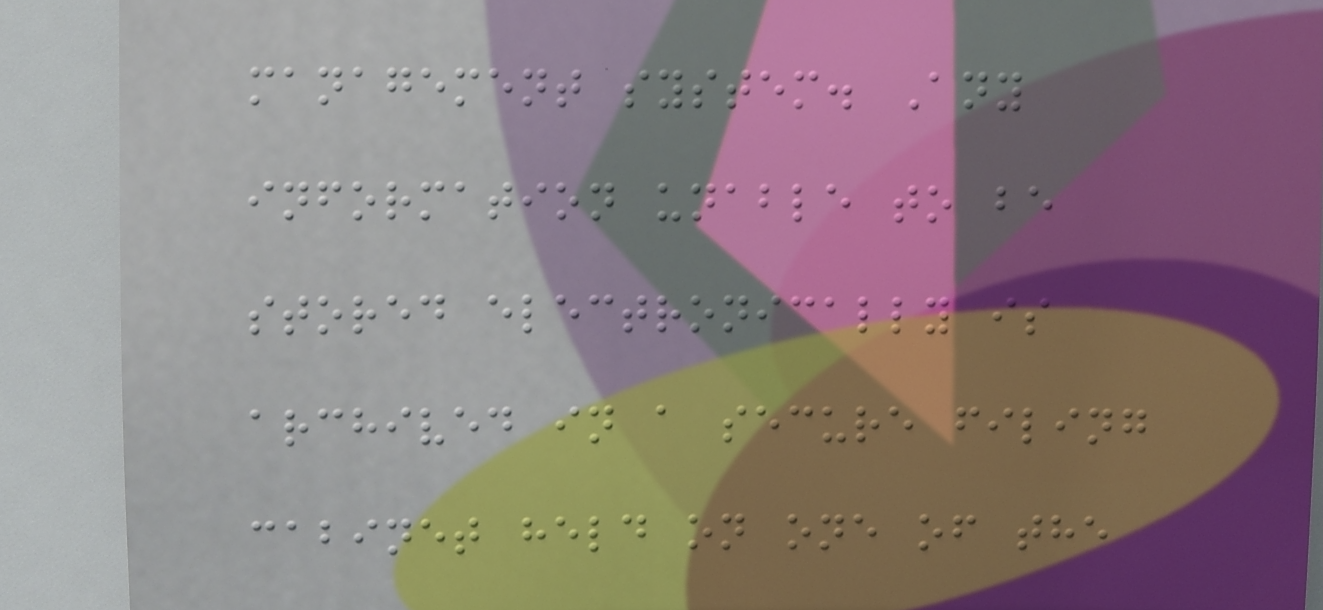management system. Any
information unable to be
stored electronically is
archived in a secure filing
cabinet held on one of the
